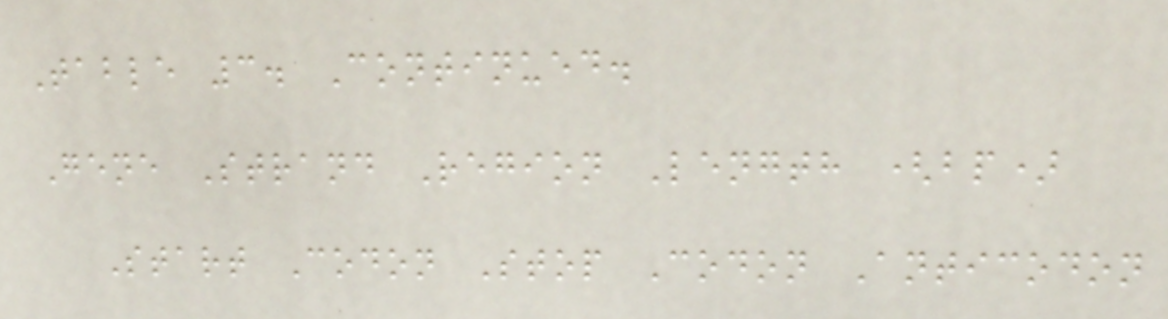Table 3. Continued.
Gene Strand Region Length (bp)
Start Codon Stop Codon Anticodon
